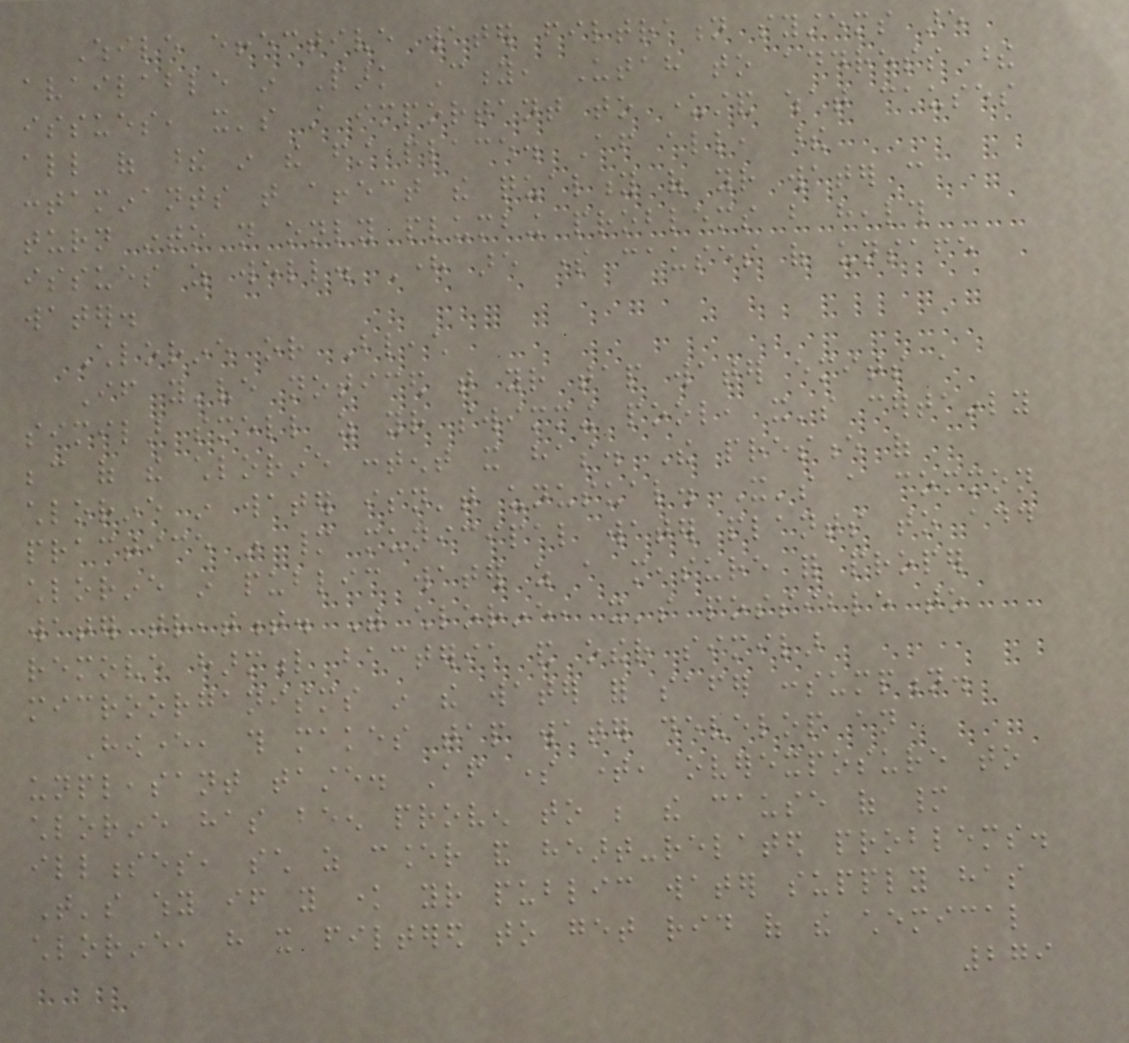While effective water filtration systems are
available in Park City, Utah to address these
issues, it's still important to understand what causes
all of these in the first place. After all, these
contaminants that affect the quality of your water can
turn into not only plumbing problems but health
issues as well. Here are some causes of unsafe
water.
Chlorine or Bleach
If you've noticed that your tap water emits a
similar smell as your swimming pool, it's certainly
because of the chlorine content it has. The presence of
chlorine in water isn't unusual. It's a common
practice in many municipal water plants to add
chlorine in public water as a measure for proper
water treatment. With chlorine, it's possible to
remove harmful bacteria and other similar
microorganisms in the water for safer consumption.
However, this makes tap water develop an
unpleasant taste. After some time, overexposure to
chlorine has been proven to be the cause of many
illnesses, such as cancer and heart-related problems.
That's why if you know your public water supply has
chlorine, have it filtered to get rid of the chemical
279
